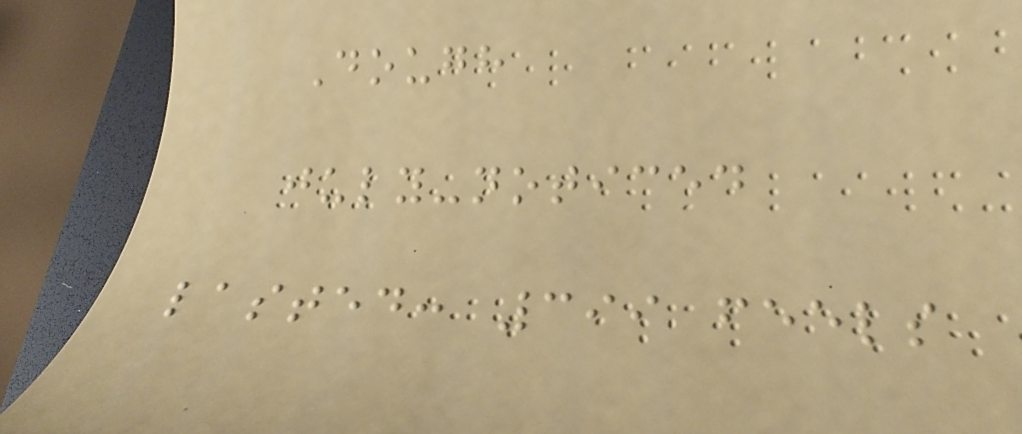Dough
july-noticed
lasted: 399 feels
